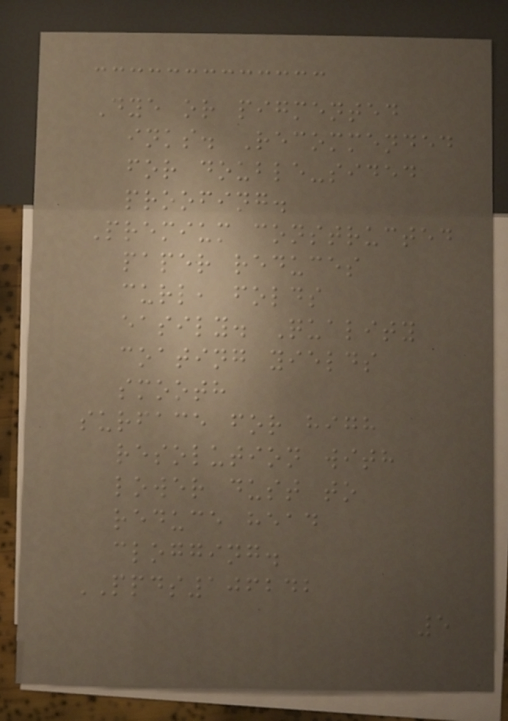Dye or pigmented
inks. Recommended
for double-sided
proofing.
Premium constructed
paper reduces
curl, folds
easily. Quality
coating yields
smooth
surface for high
resolution with
lower dust to
reduce head
clogging.
PPDS106242
5
